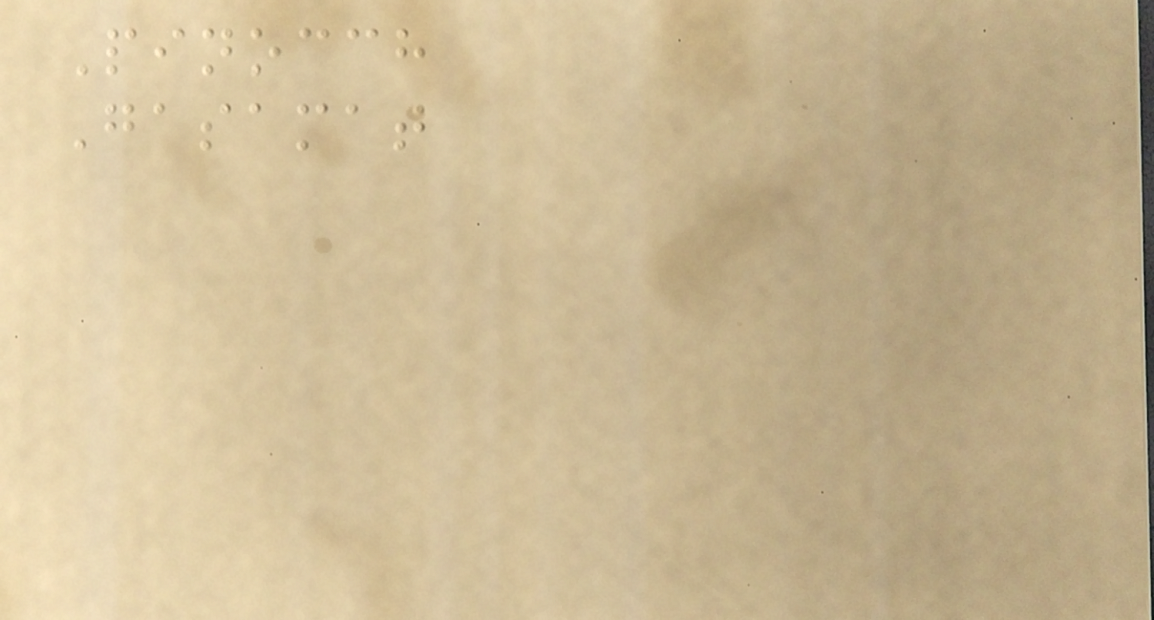Pinocch
Gasamat
